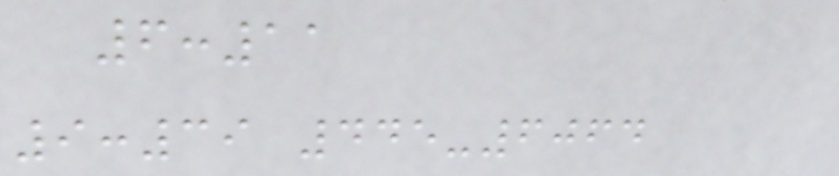6:11
9:39 445-6064
